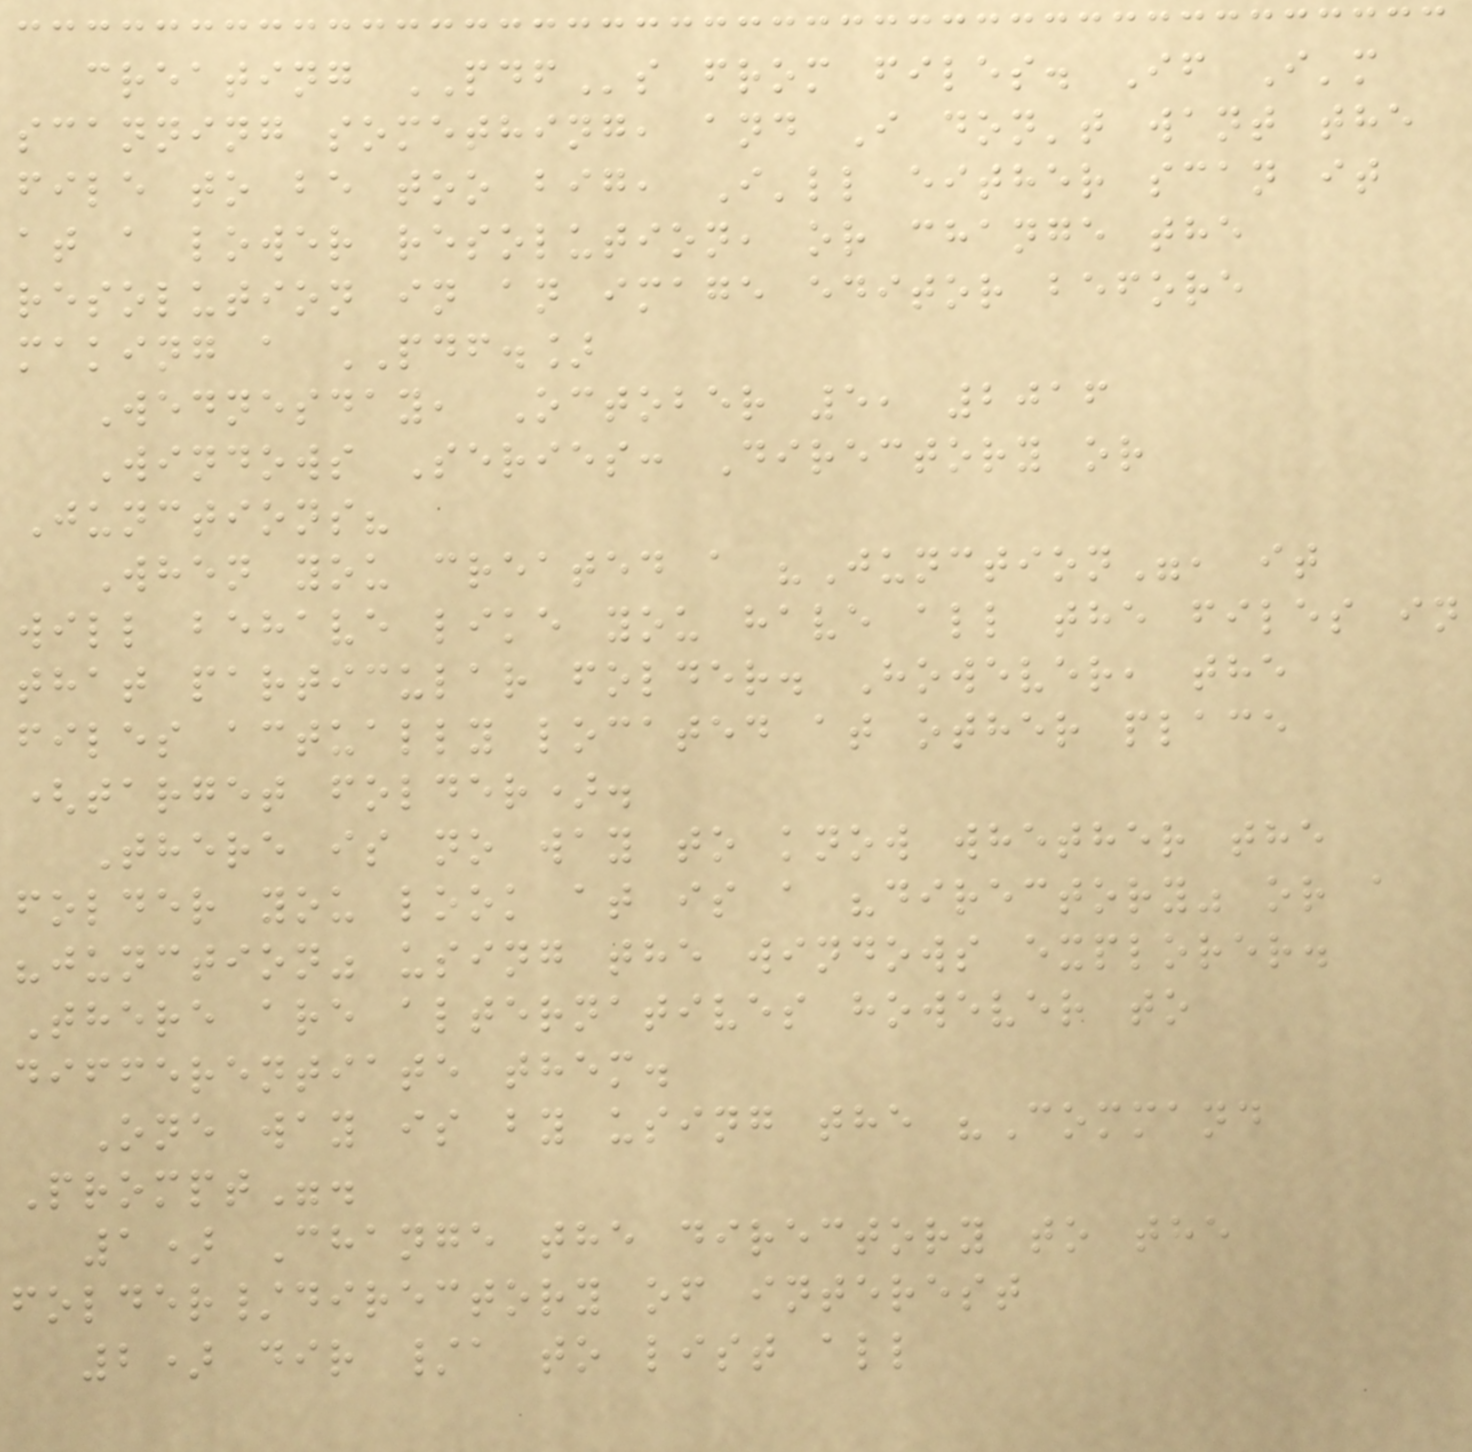creating PDFs from files. If I'm
scanning something, and I don't want the
file to be too big, I'll either scan it
at a lower resolution, or change the
resolution in an image editor before
making a PDF.]
Wednesday, October 5, 2016
Windows Series: Directory or
Junctions?
When you created a "Junction", it
will behave like you have all the files in
that particular folder. However, the
files actually located at other place
(target folder).
There is no way to know whether the
folder you look at is a "directory" or a
"junction" using the windows explorer.
There are alternatives however to
differentiate them.
One way is by using the "Command
Prompt".
1) Change the directory to the
folder/directory of interest
2) dir /a to list all
